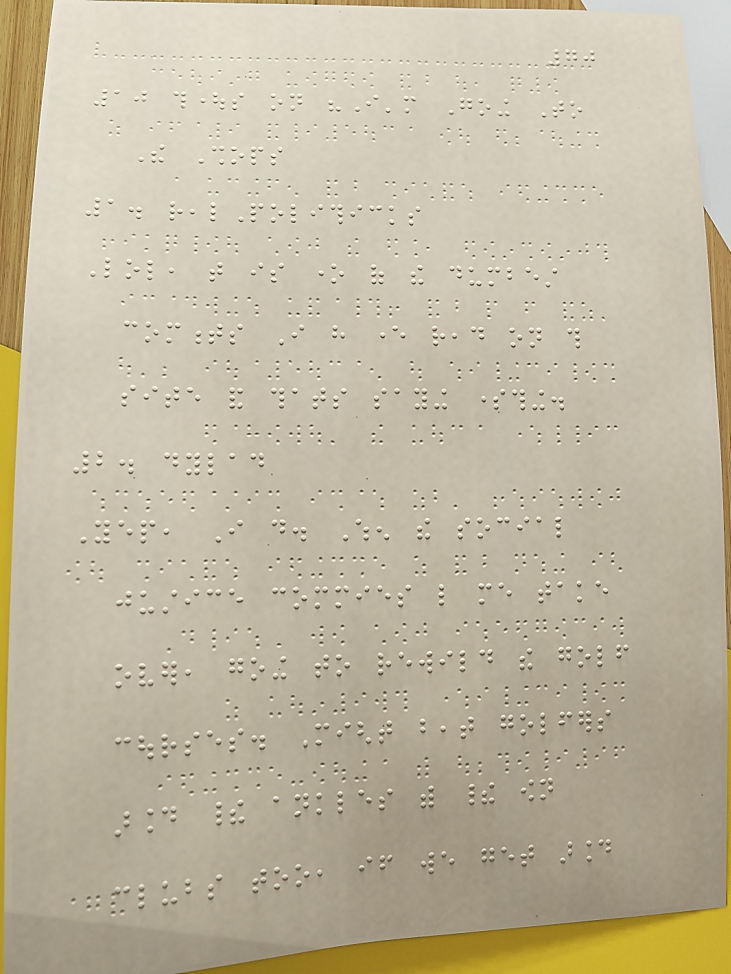70
10 thoughts on "I'm Going To
The Shops
1. realPolithicks
Lol, that is one of the dumbest
comments I have ever read on this
site and thats saying something.
2. dylad
Yep, I do. When the social
justice commies like me take
over, going to rewild the golf
courses. Might beat golfers
around their ankles with their own
clubs too, if we get around
